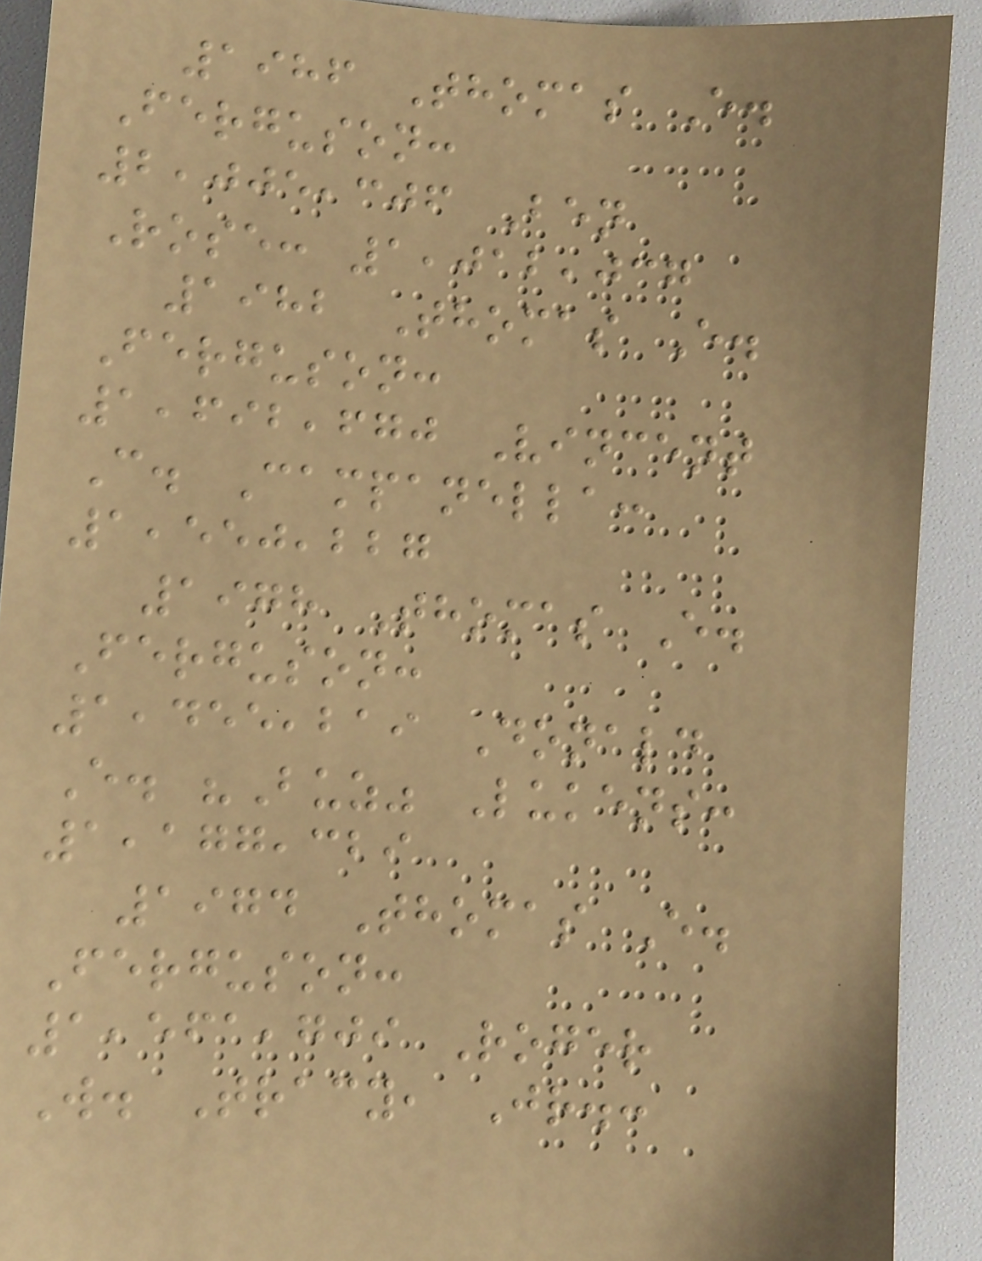1986 Thomas E.
Ferguson:
2,005,306 Ben
Rose: 1,012,037
1982 Thomas E.
Ferguson:
1,692,670 Vincent
C. Campanella:
1,550,227
1978 Thomas E.
Ferguson:
1,455,219 Donald
E. "Buz" Lukens:
1,177,329
1974 Thomas E.
Ferguson:
1,561,709 Roger
W. Tracy, Jr.:
